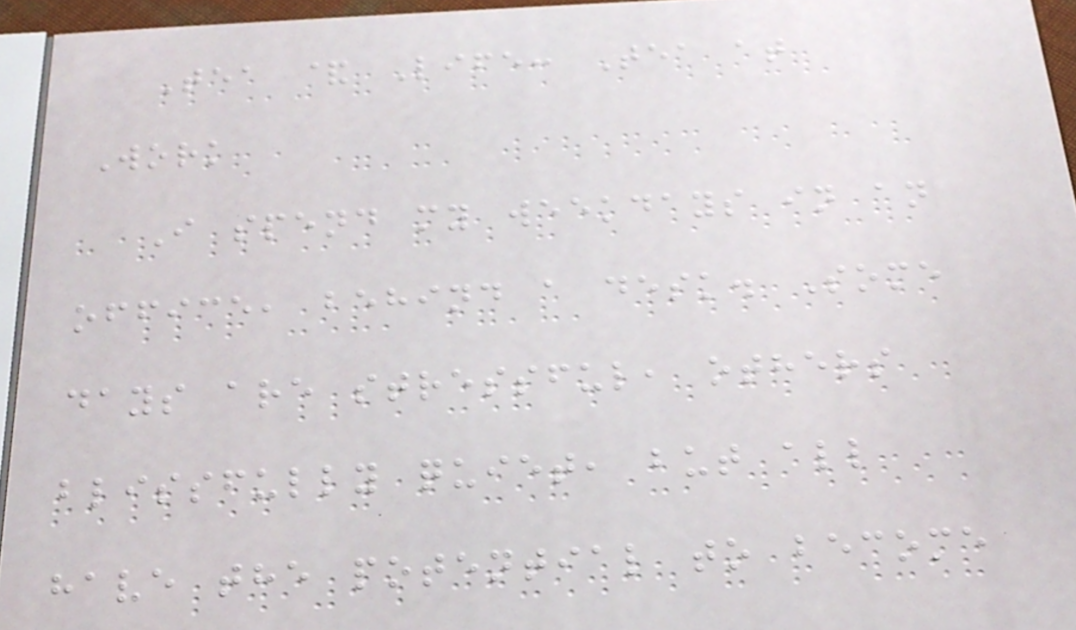Tea & Life: Tea at
Work
I spend my weekdays in an
office, behind a desk. Some
days are stressful, others
blissfully quiet, but all
have the potential to become
